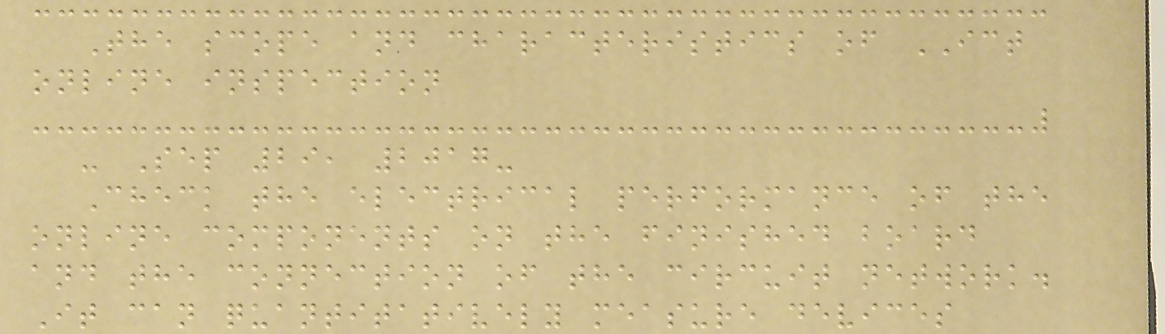The scope and characteristics of ICT
online inspection
- Sep 29, 2017-
Check the electrical performance of the
online components on the finished board
and the connection of the circuit network.
It can quantitatively measure devices
